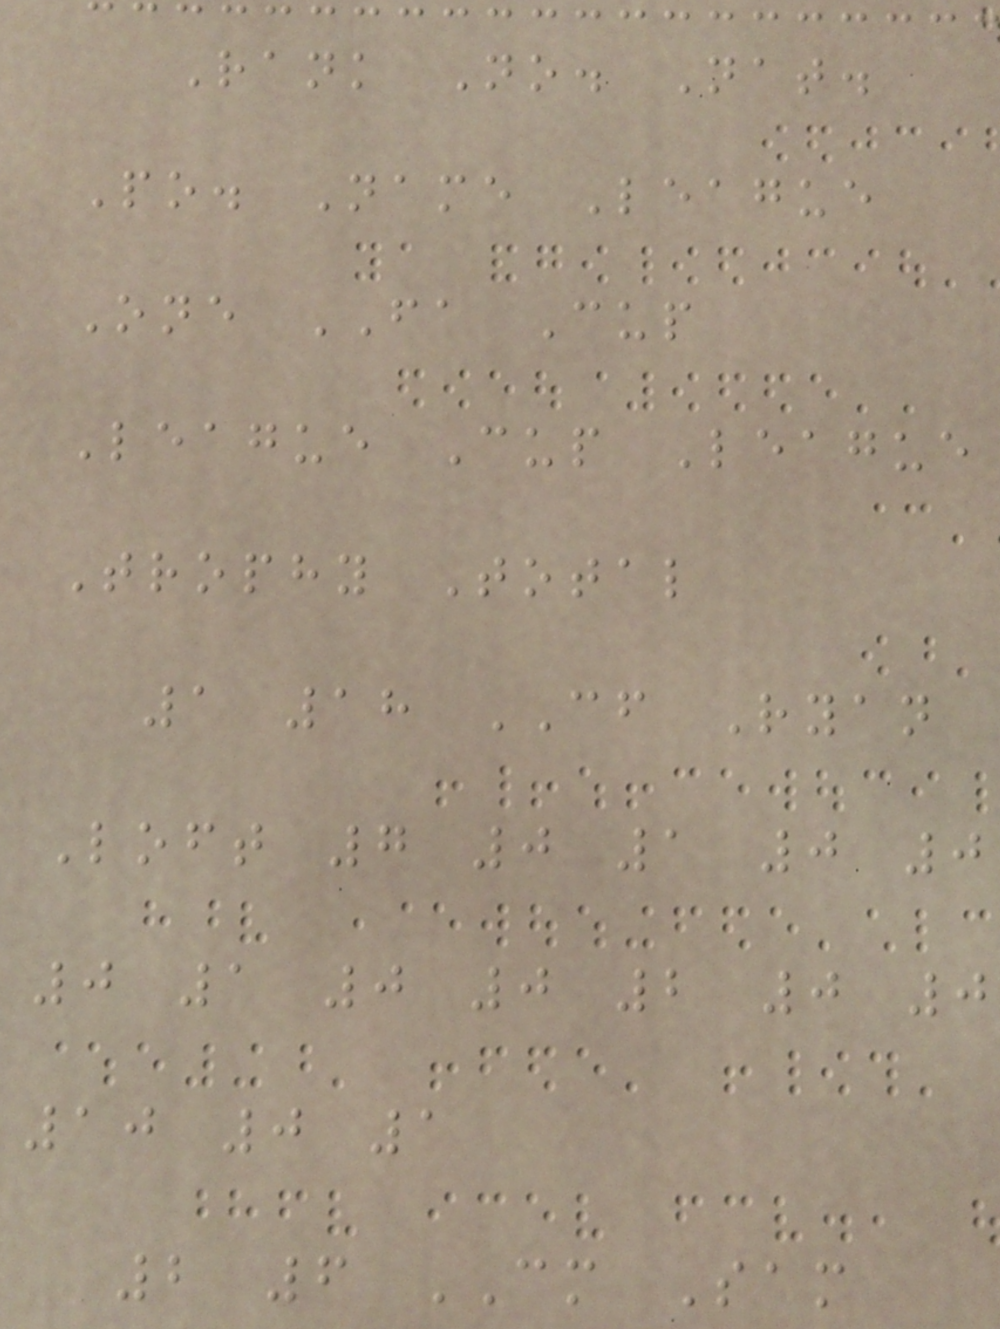Rank No. Nat.
Po. Name League
One FA Cup
League Cup League
Trophy Total
1 18 CF Ryan
Loft 7 0 1 0 0
0 1 0 0 2 0 0
10 0 1
2 6 CM Sam
